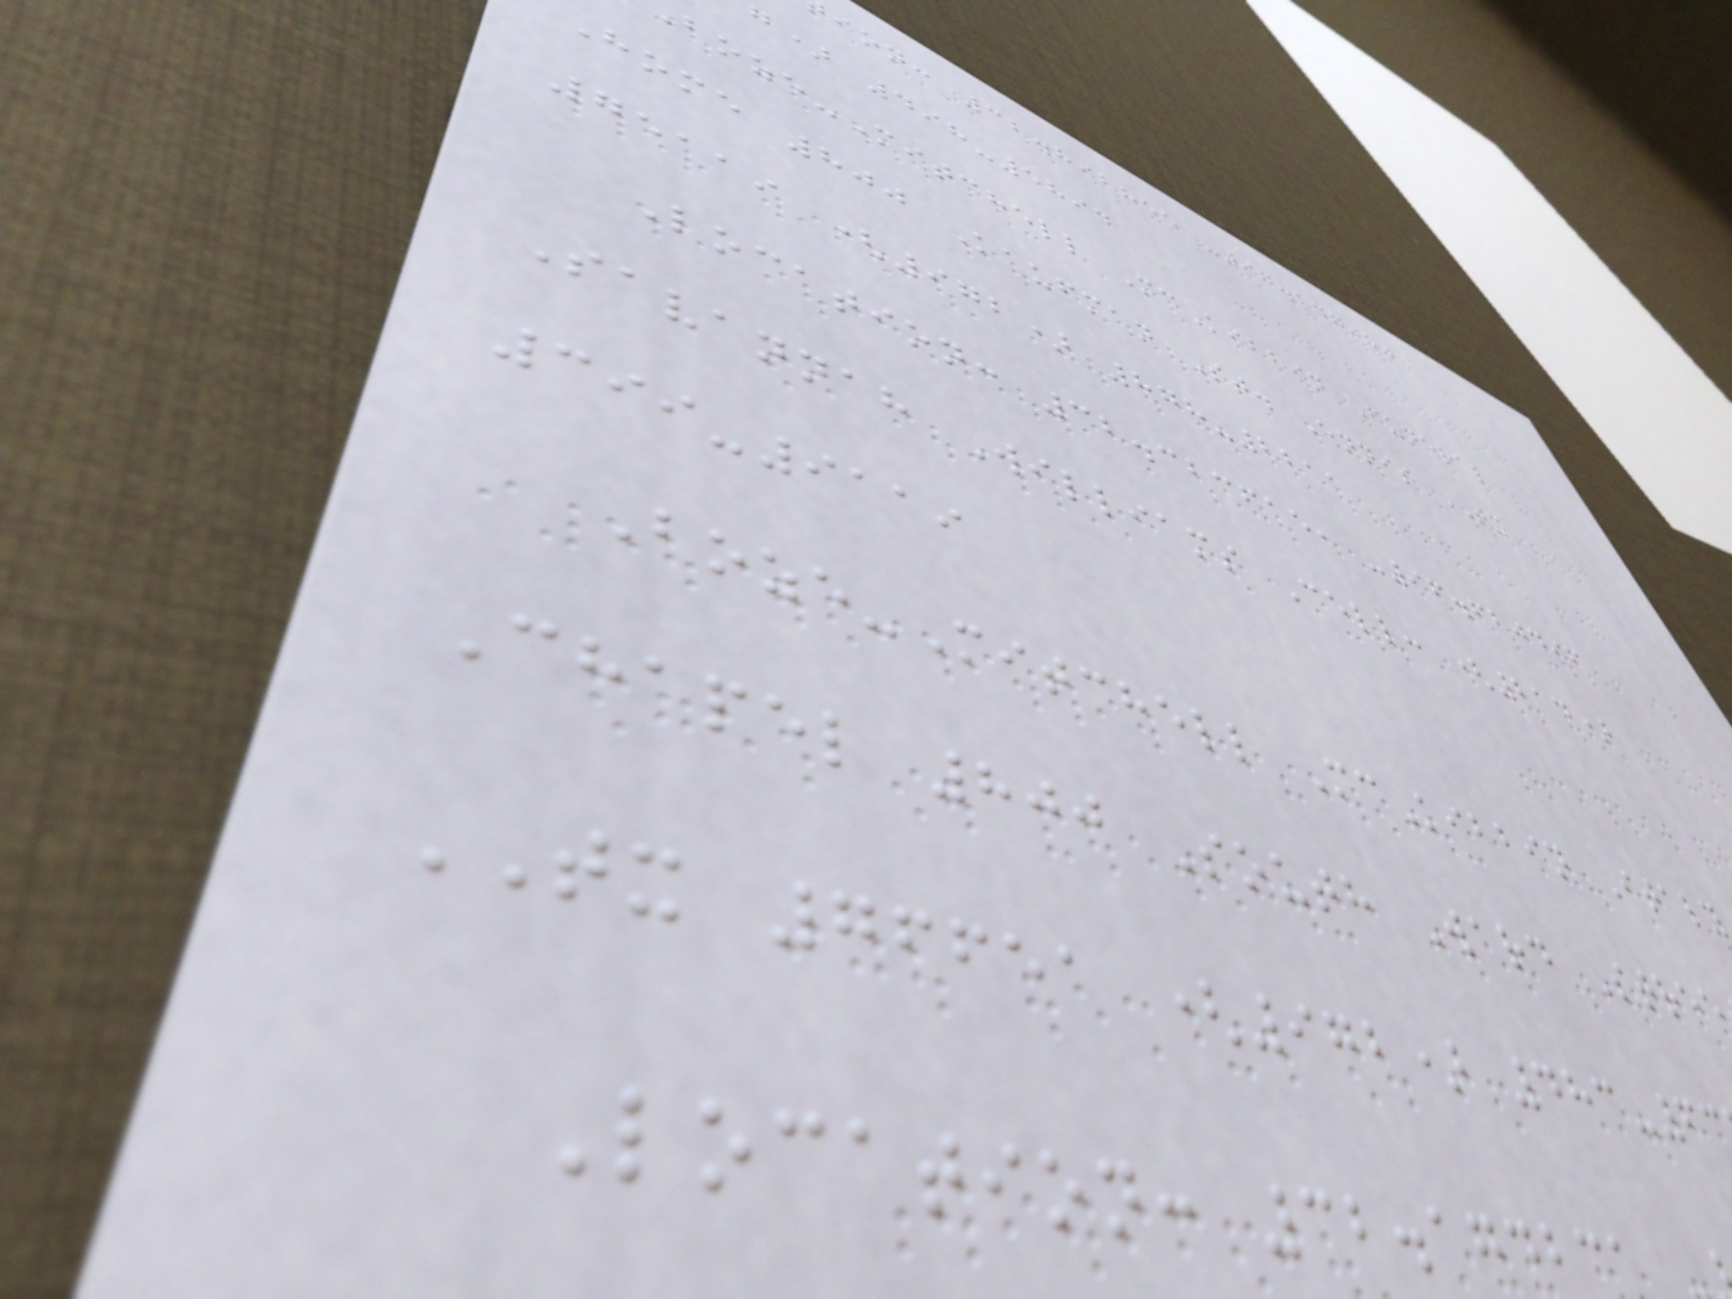ion: 32.892855 -97.147080
g) 498-5894
oze-Mitchell McKibbin Funeral
Home 800 Kaufman St. Ennis TX
75119 (972) 878-2211
Location: 32.323615, -96.620496
Savannah Williams Cell: (214)
399-9119
Boze-Mitchell McKibbin Italy
Chapel 800 South Ward Stree
TX 76651 (972) 483-6
Location: 32.174231
